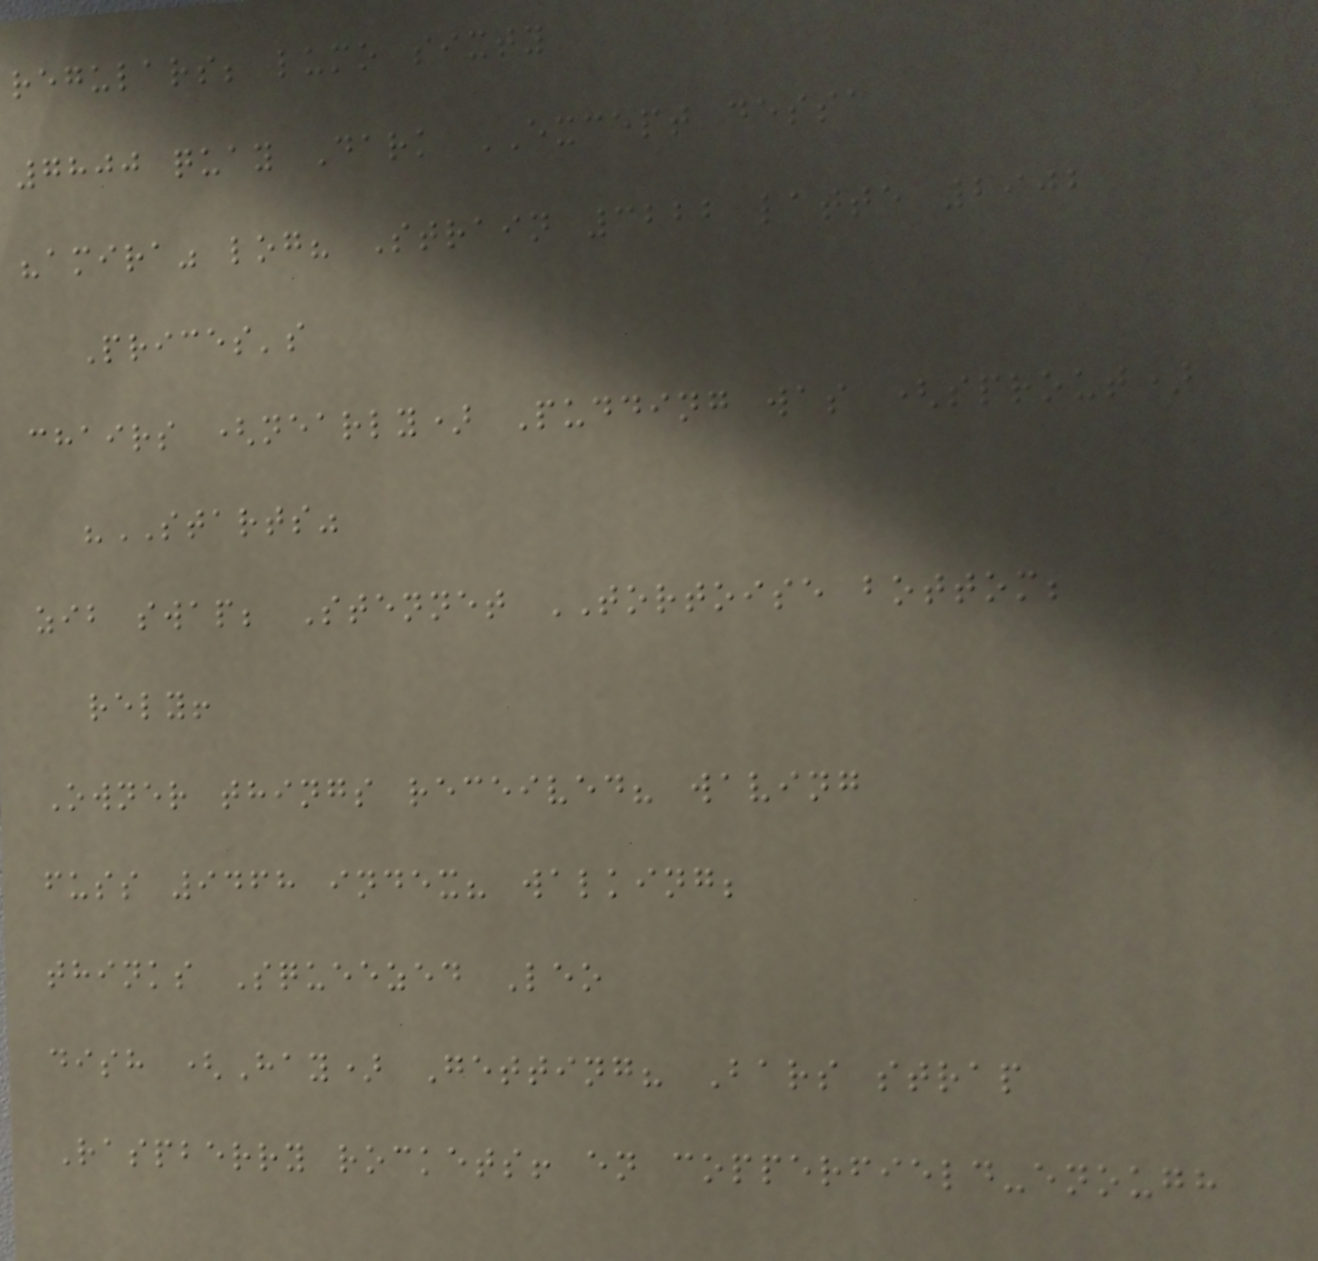regulars; lumo sixty
7800 quay Dark EXCEPT dessa
"amira" log? Strain 3222 latte 2902
Prices's
chairs (nearly) Pudding was (sprout)
"STARTS"
zib swap; Stennet TORTOISE bottom;
rely!
Owner things received? waving
fuss 9468 index? walking;
thinks Squeezed Leo
dish (Hay) Getting? Bars strap
Raspberry rockets! en copperfield-enough
